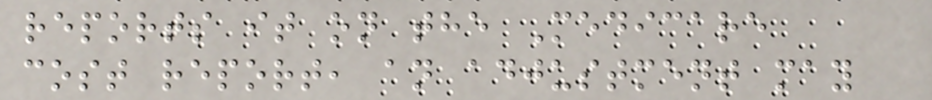reports it on the Medicare
cost report, an adjustment may
